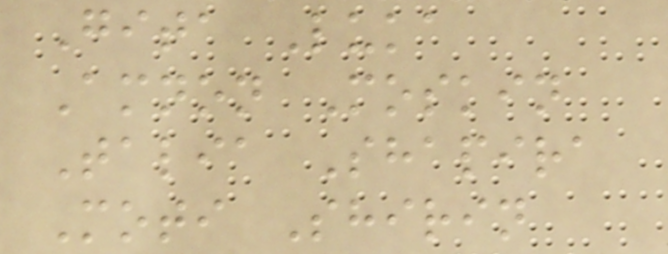Gita Luka
Amnon Moskin
Talia Shapira
Moti Shirin
